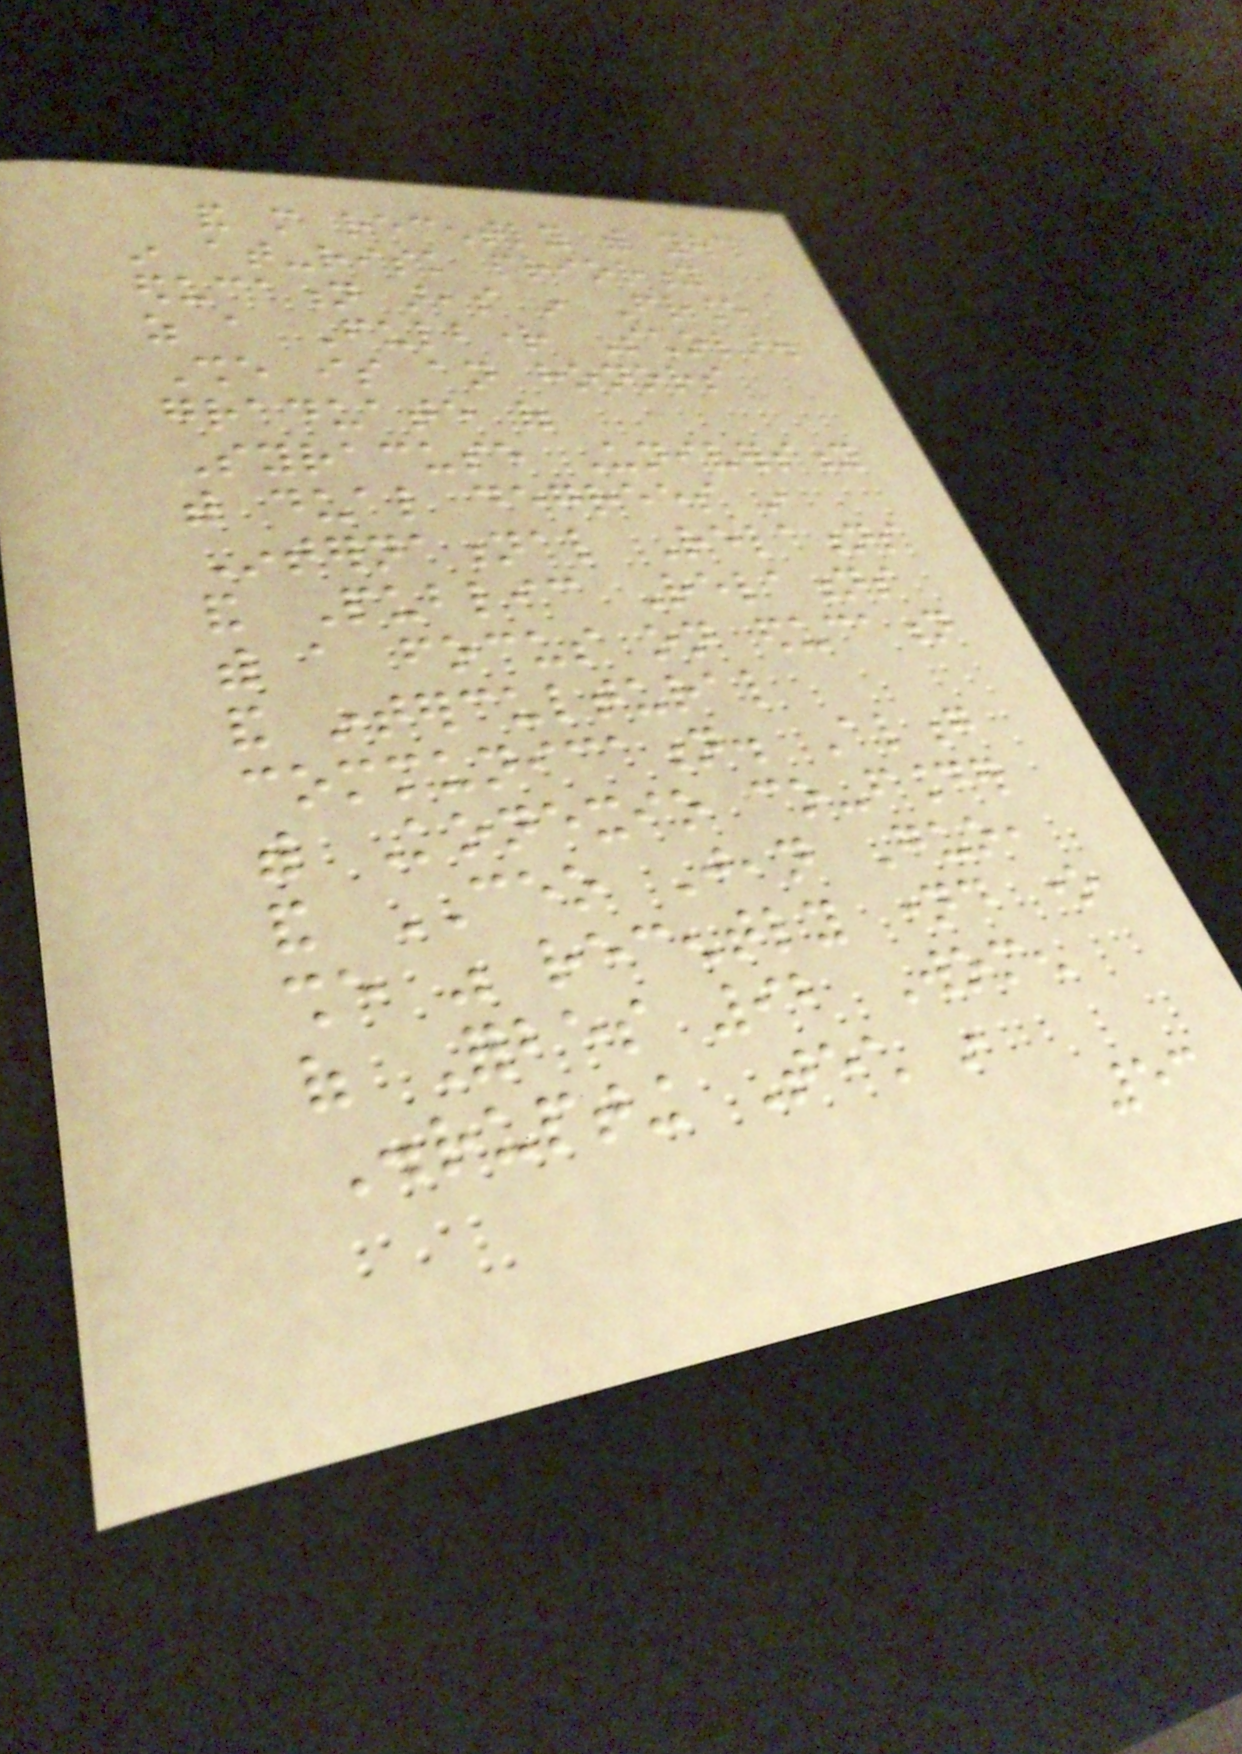and more recently with youth
in at-risk priority
education areas in France
as a Fulbright Scholar.
She is an honors
graduate of
Syracuse University
with dual degrees in
International Relations
and Public Relations
with a focus on education
and intercultural
communication. Along
with Konexio co-founder
and CEO Jean Guo,
she was recently named one
of Forbes 92 Women
Disrupting Tech in
53
